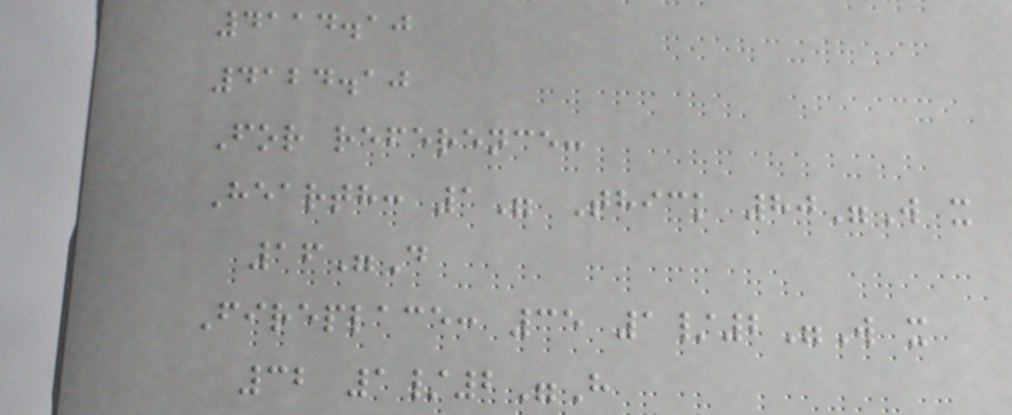4114.10
4124.10
For reference:
Hearth: 1" Thick 80"W x
16"D
Fireplace: 35 1/2"W x
32 1/2"H
